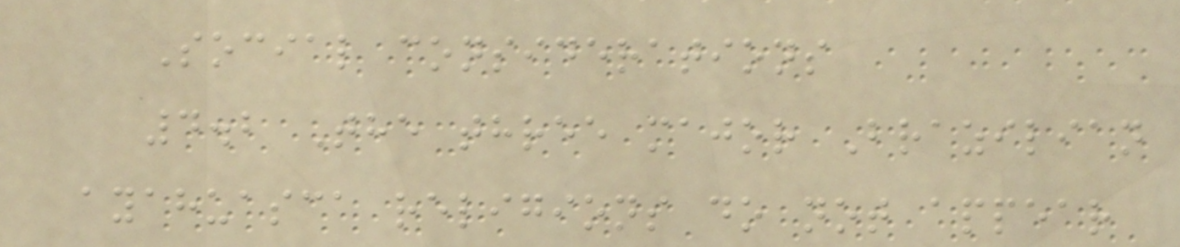Social considerations
4.2 The three major Brazilian
ayahuasca religions do not appear
